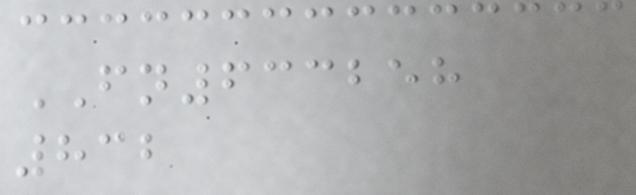FN633258
832
